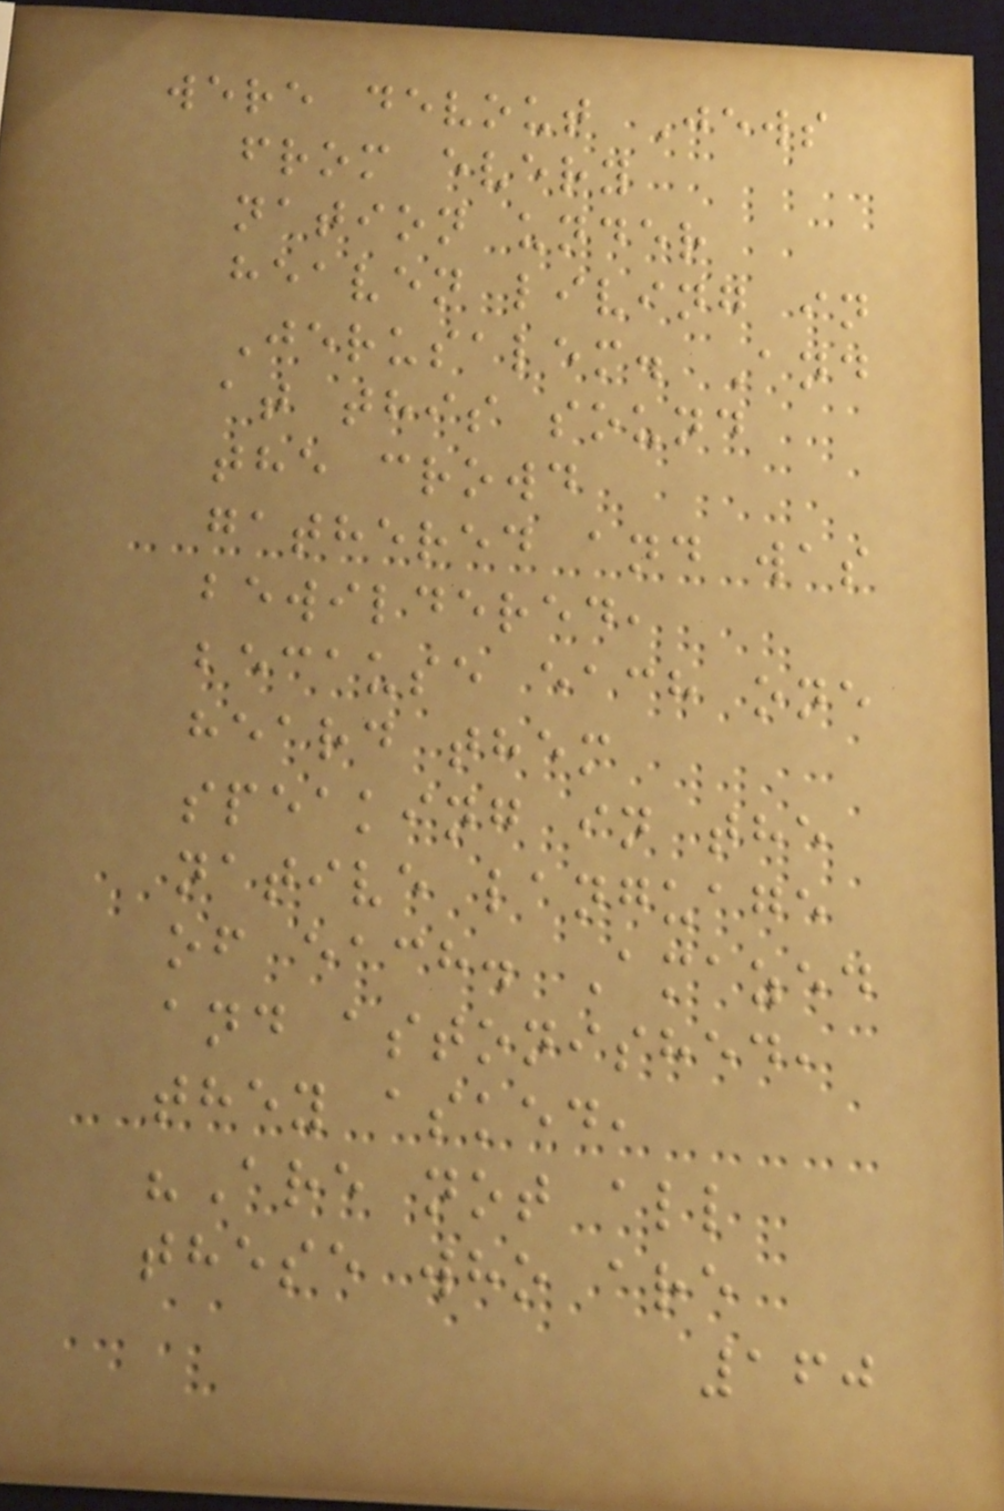were devout Jews
from every
nation under
heaven living in
Jerusalem. And
at this sound
the crowd
gathered and was
bewildered,
because each one
heard them
speaking in the
native language
of each. Amazed
and astonished,
they asked,
"Are not all
these who are
160
